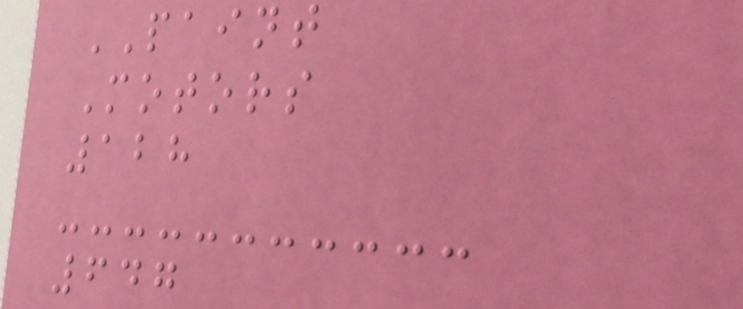PAINT
Motors
128
647
